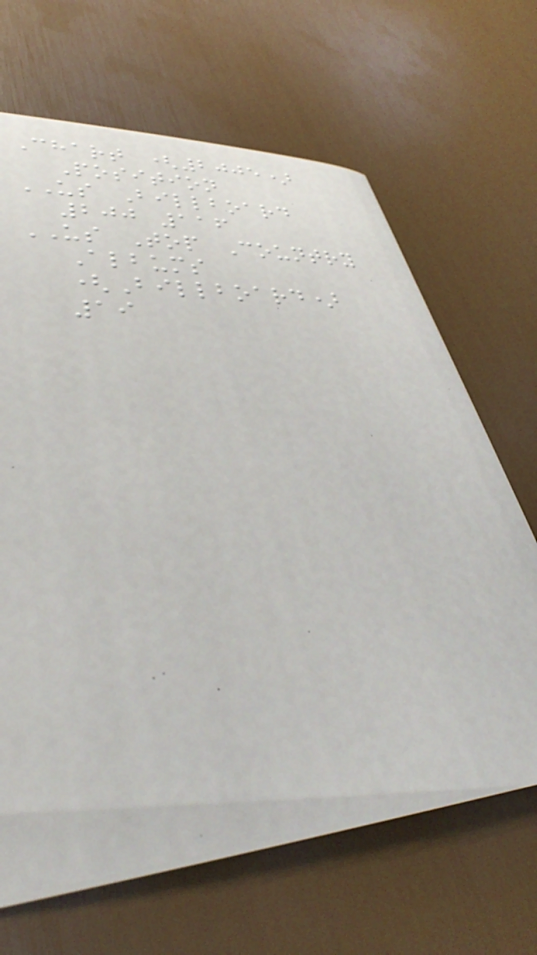Chart (2005)
Position
US Billboard
200 116
US Top Country
Albums
(Billboard)
19
